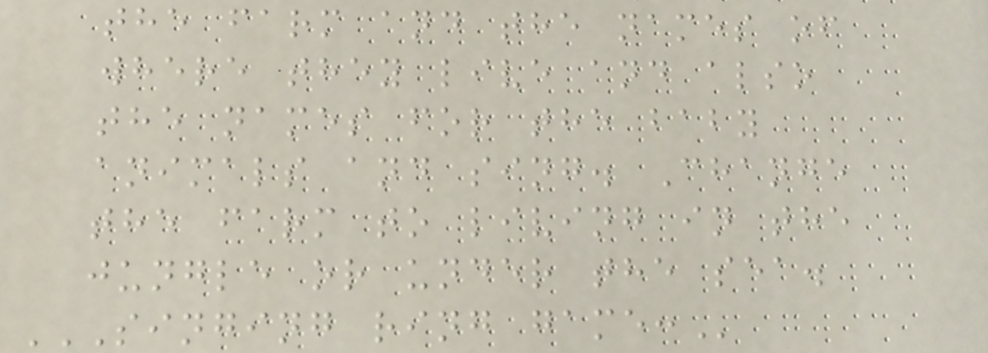the farm and the names of
where they live and also
the names for the baby
animals and sing. Change
the farm to living in the
jungle or under the sea.
SINGING RING GAME:
